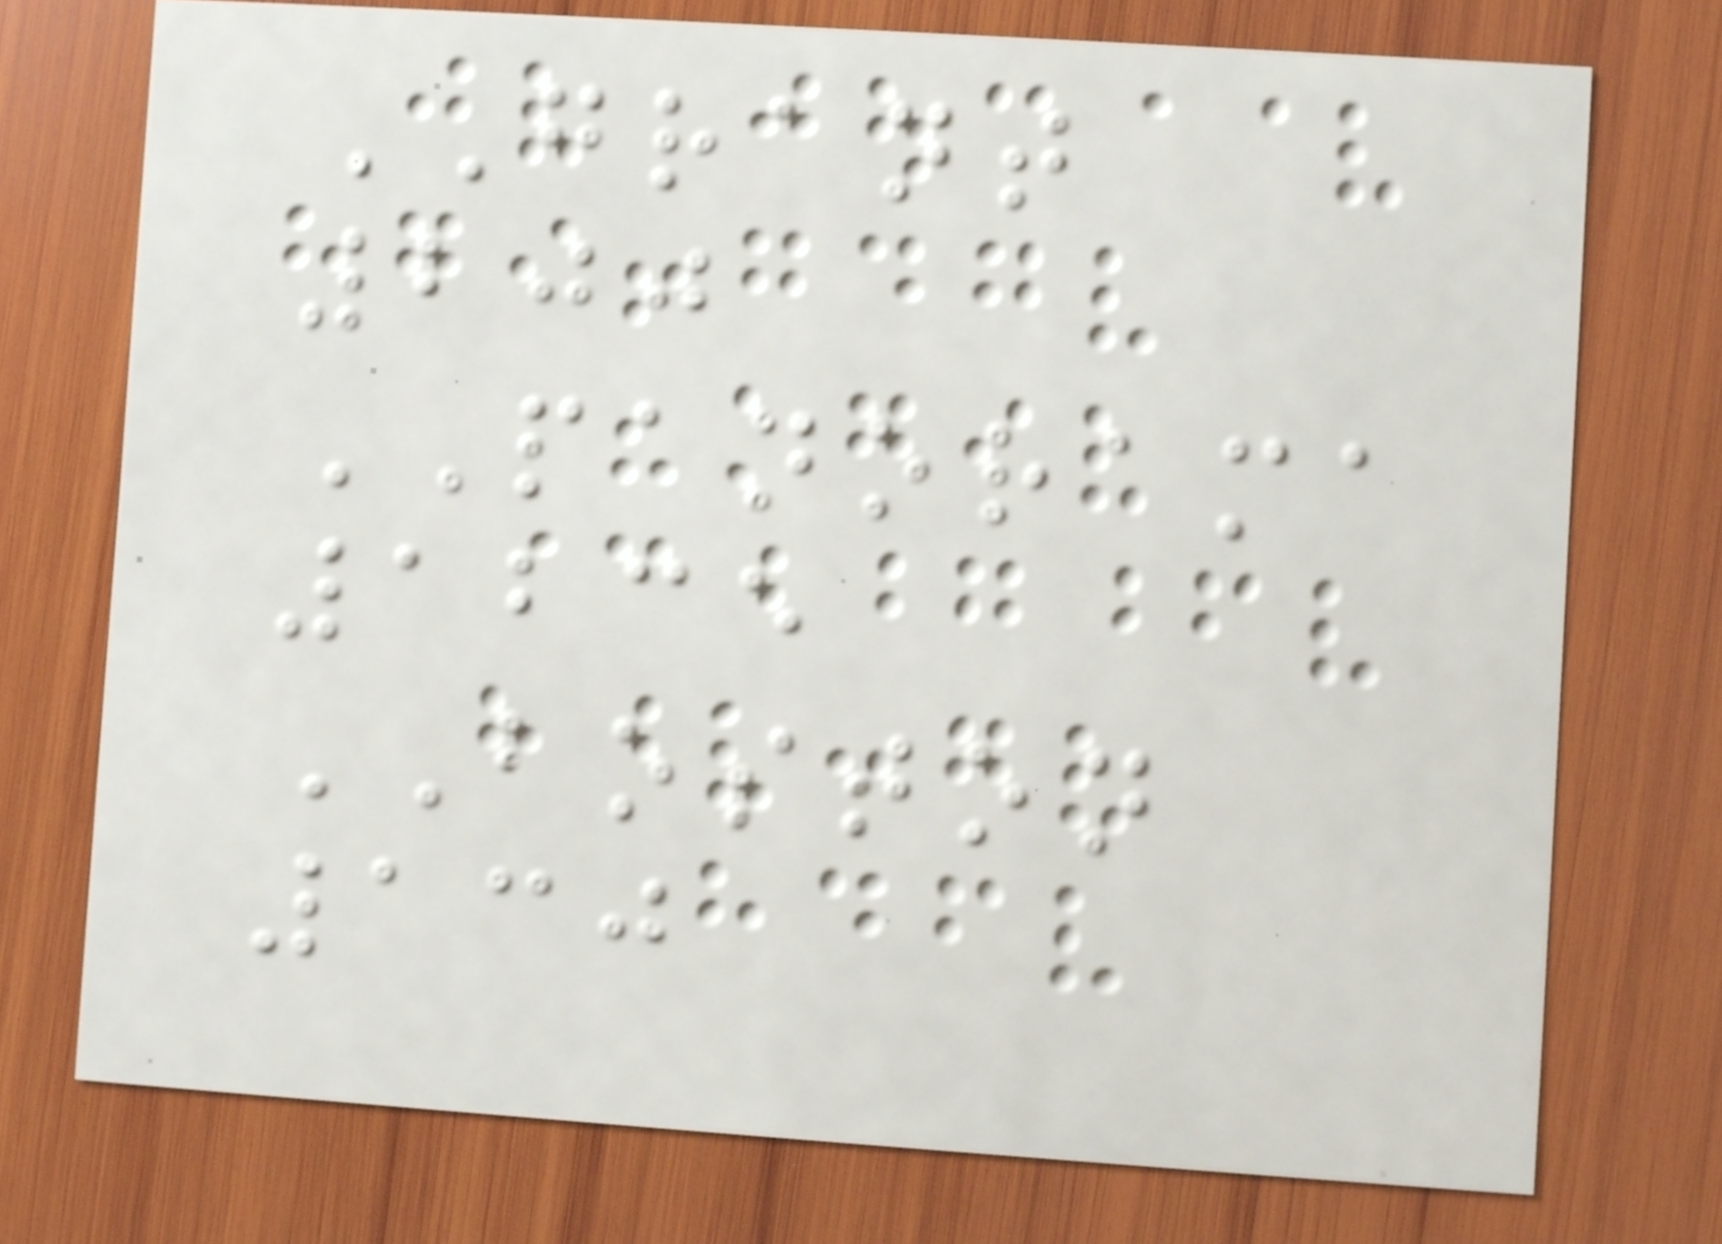GRANT
200
PANORAMA
1235
BOSTON
130
